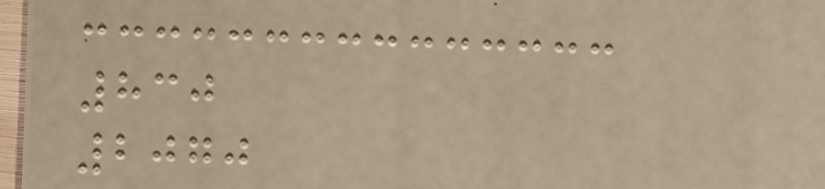830
2070
